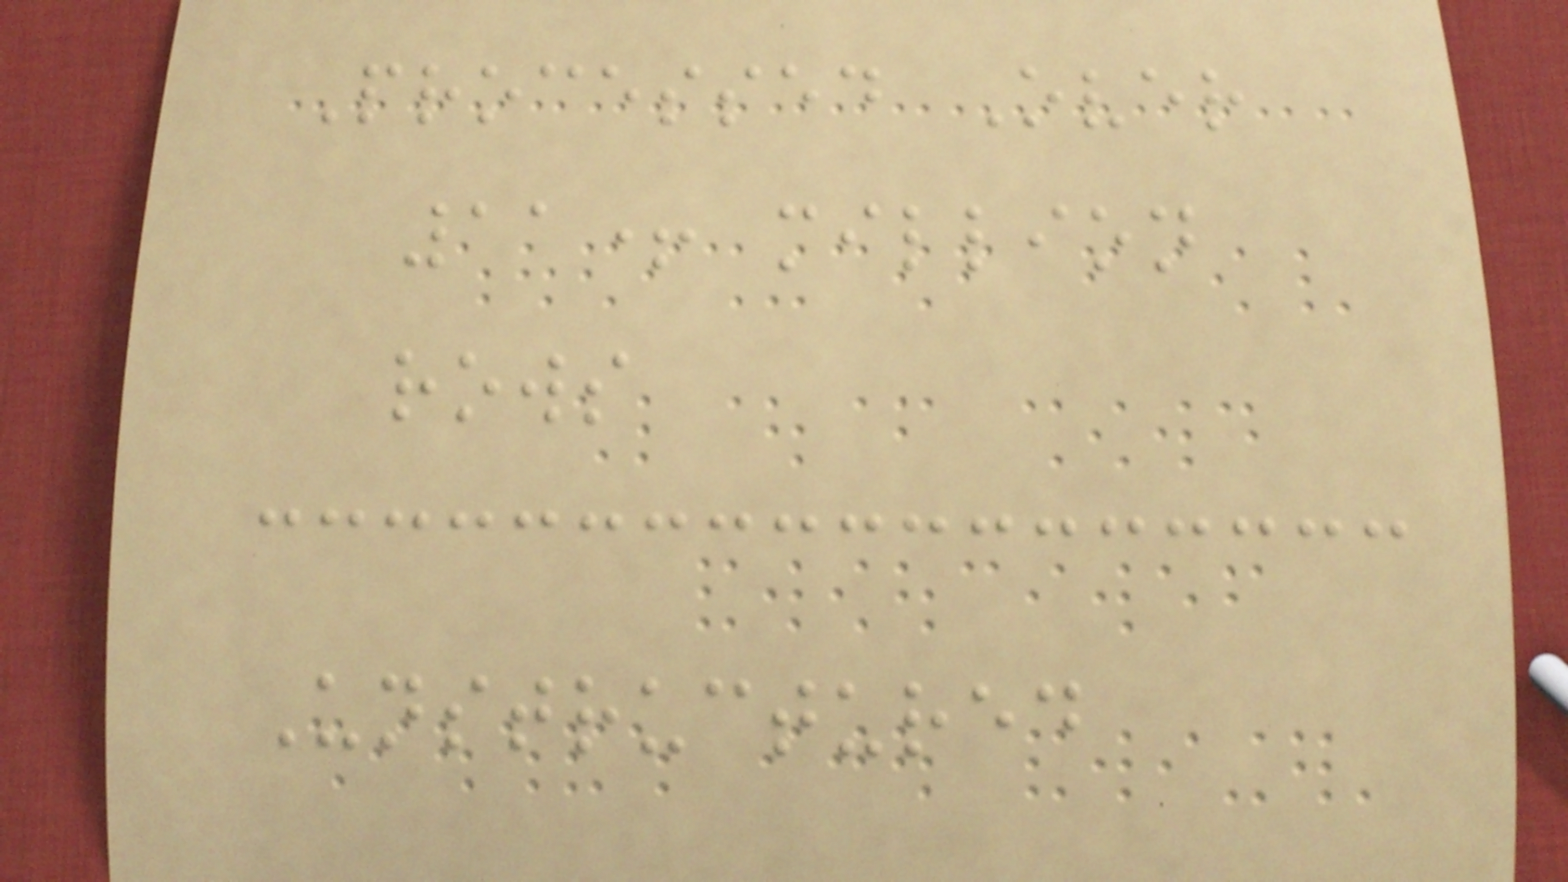Processed Over
11+ million
rows
Unstructured
